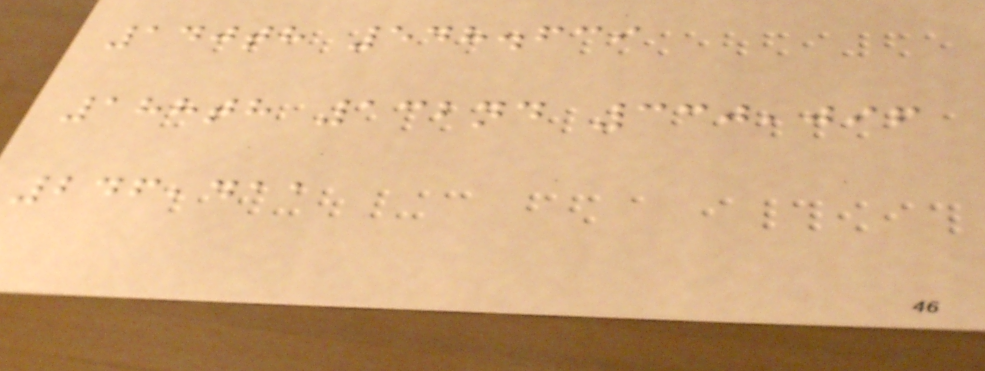140th 548.639
188th 132nd 330,096
246,411
